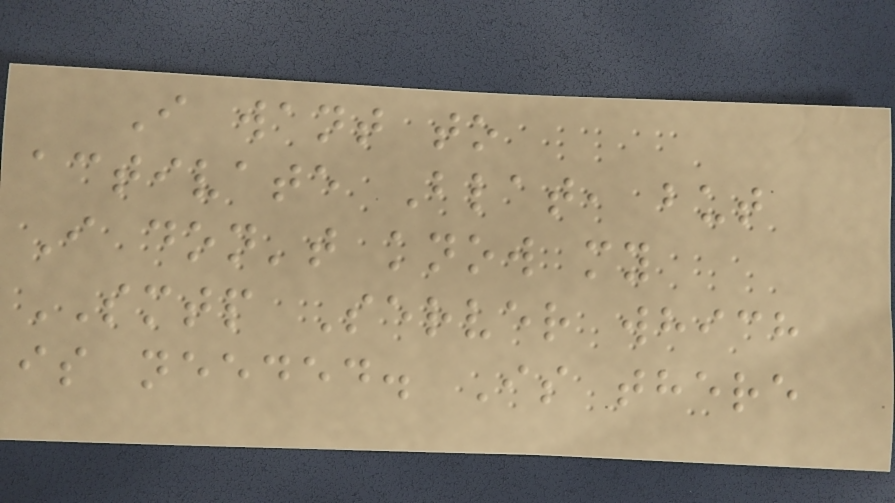I want to
activate Blat, but
I don't know my
SMTP Server which
is needed. Is there
